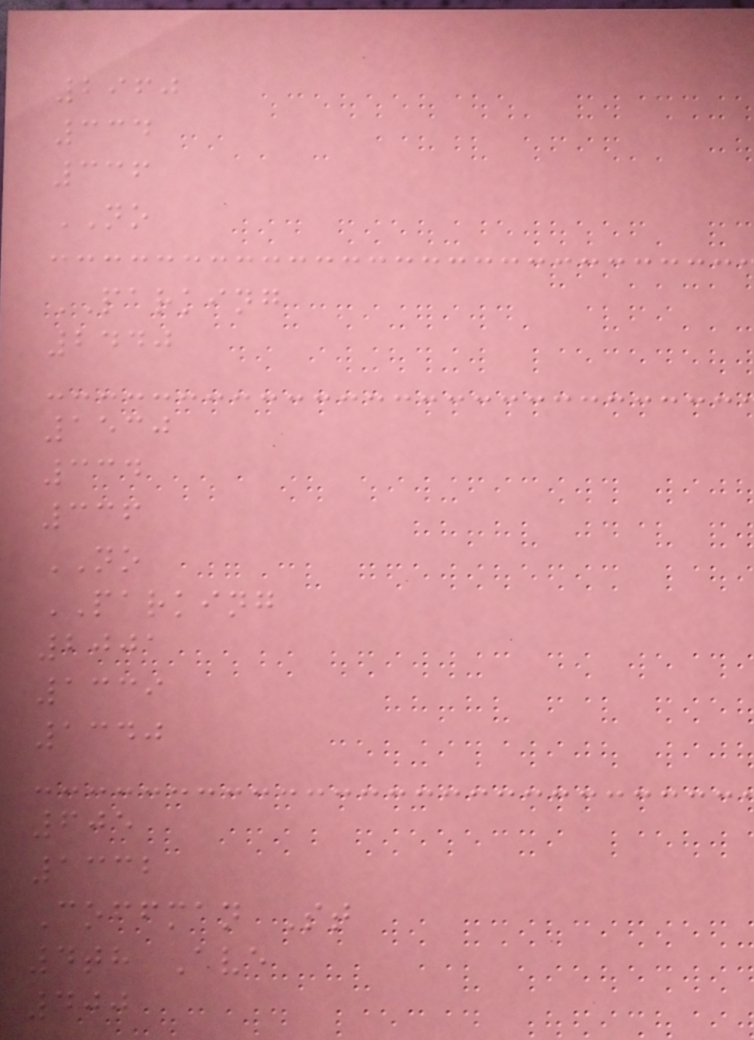2960
334
336
NO
PARKING
2440
1530
334
336
NO
PARKING
2001
1339
1340
605
1332
Coffman St
4th Ave
400
